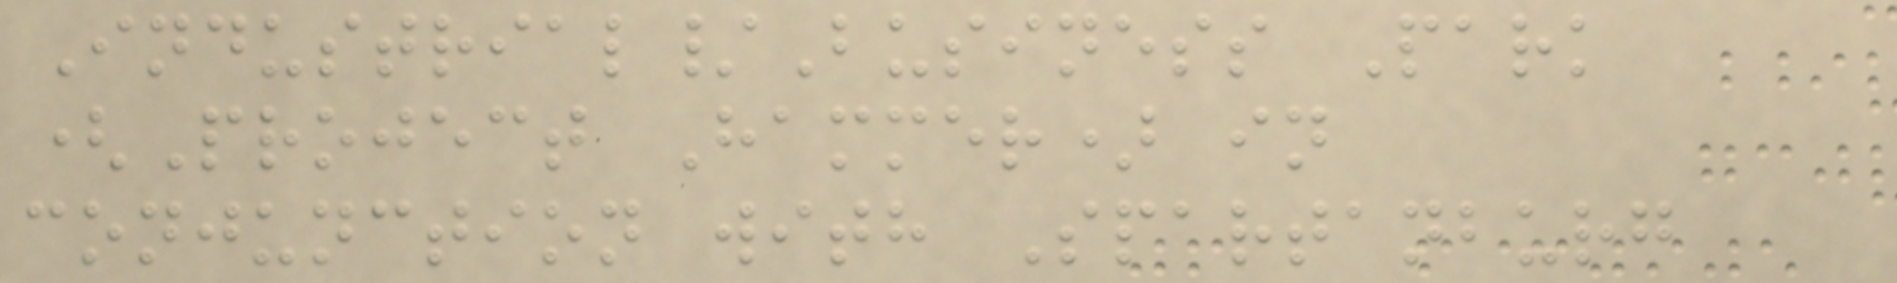Industrial/Business Park
(Project Hammer) in
conjunction with Spartanburg
